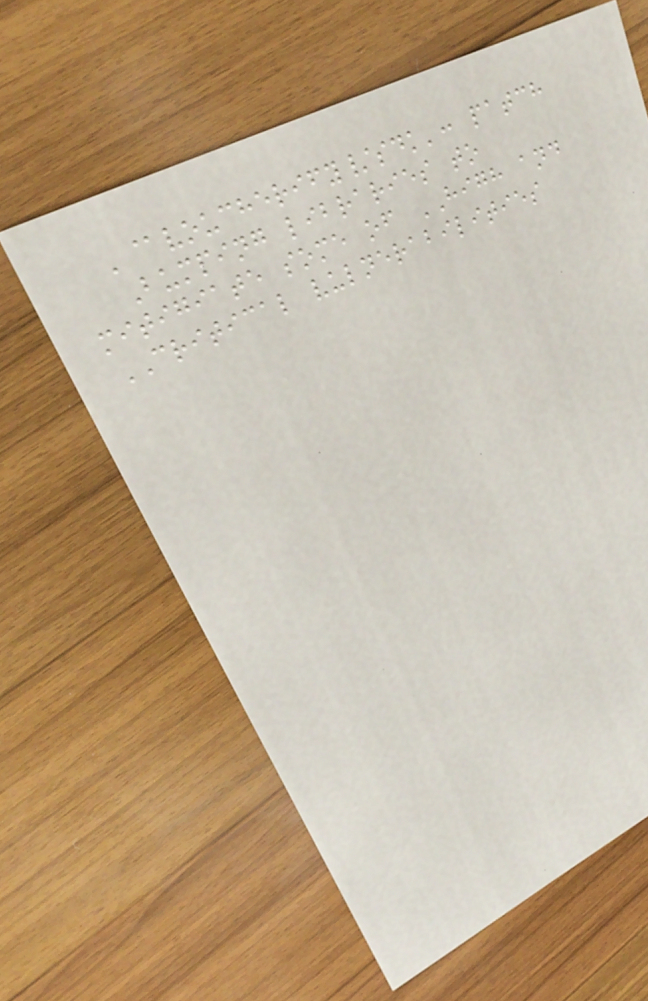'@voucherify/sdk': patch
Bumping libraries to
mitigiate some of HIGH and
CRITICAL vulnerabilities
